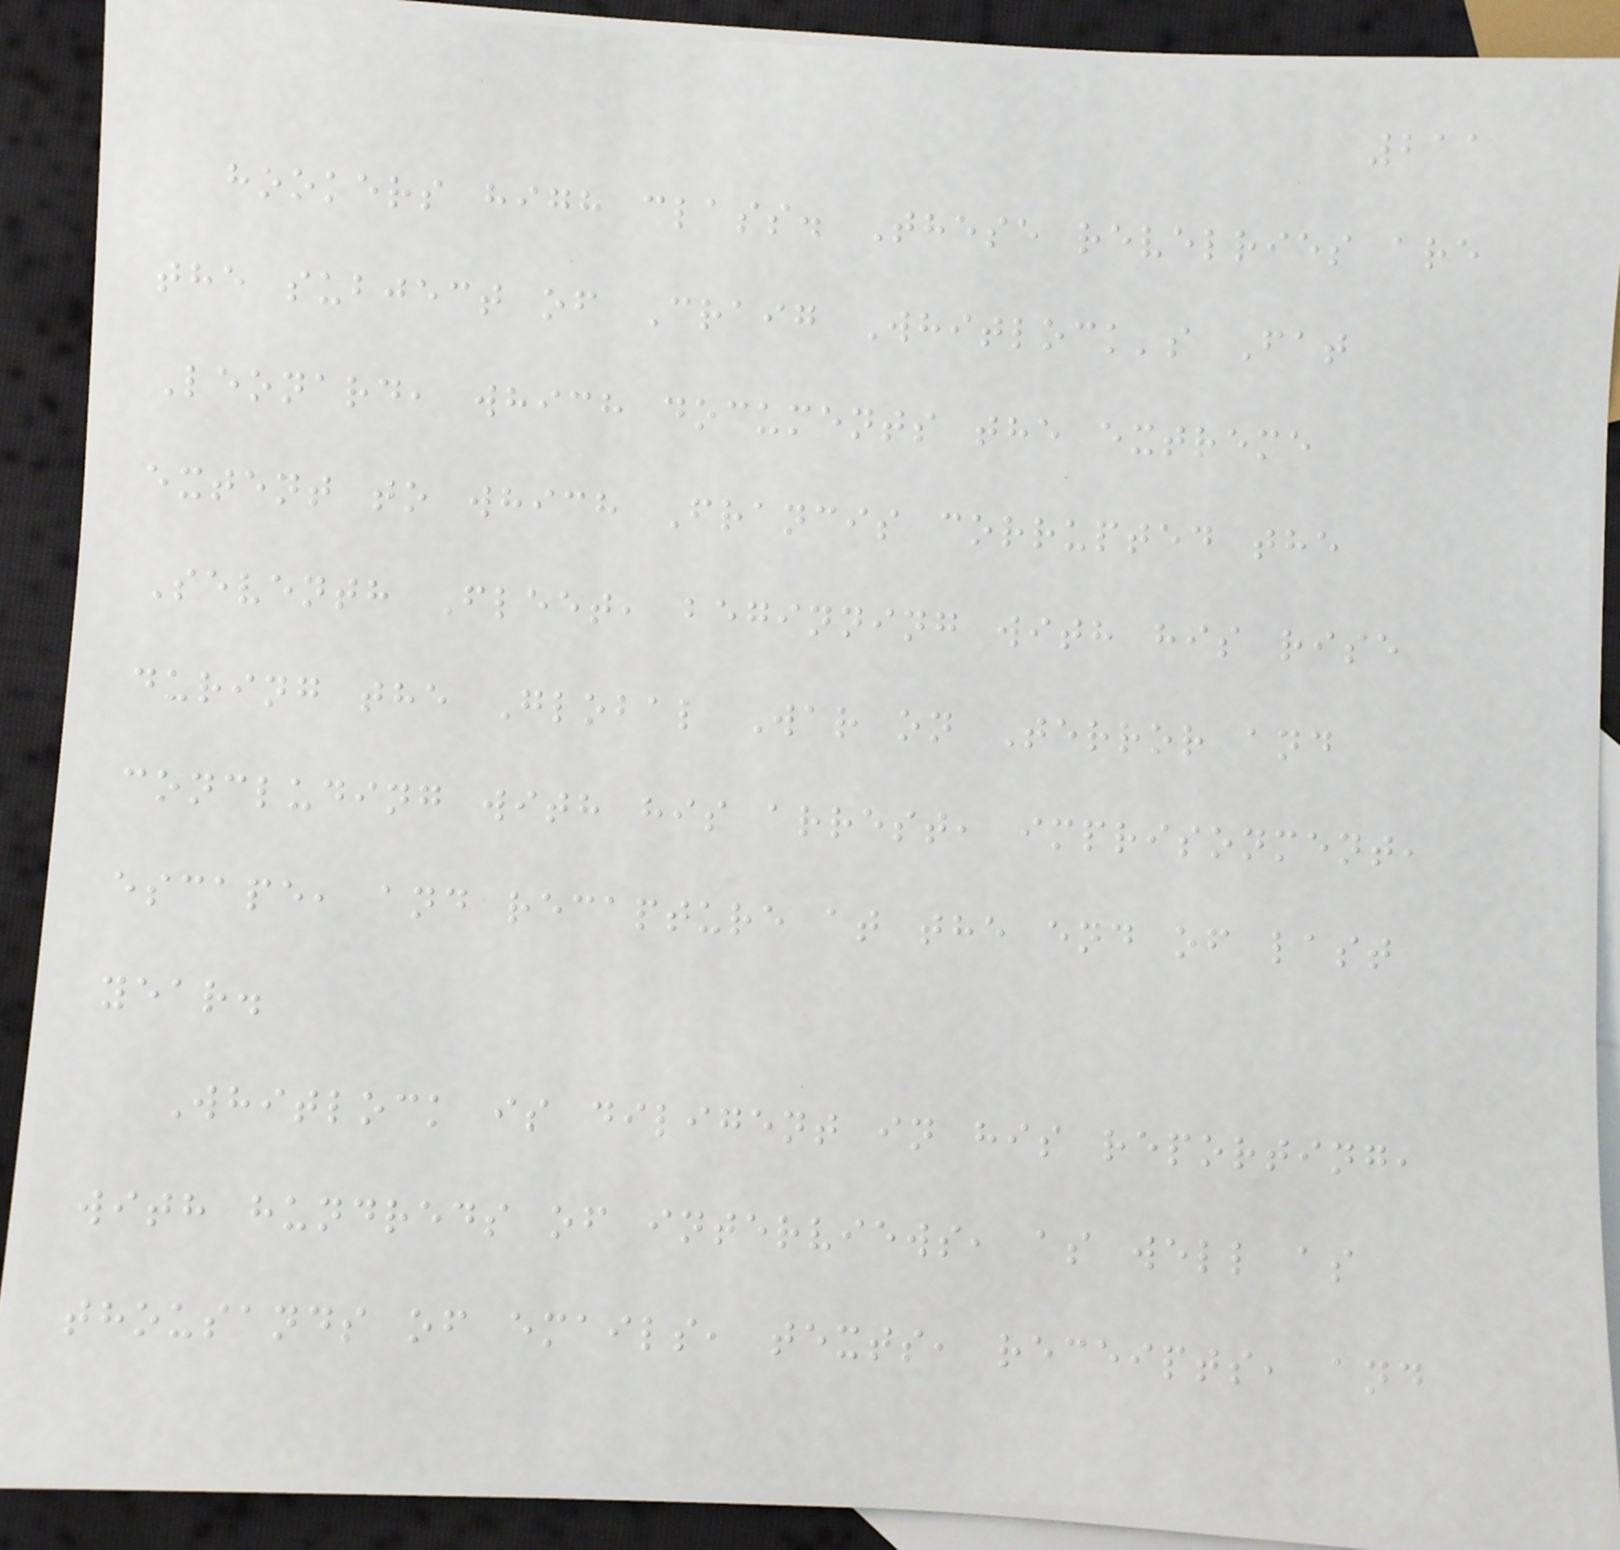211
hookers high class. These revelries are
the subject of Craig Whitlock's Fat
Leonard, which documents the extreme
extent to which Francis corrupted the
Seventh Fleet, beginning with his rise
during the Global War on Terror and
concluding with his arrest, imprisonment,
escape, and recapture at the end of last
year.
Whitlock is diligent in his reporting,
with hundreds of interviews, as well as
thousands of emails, texts, receipts, and
